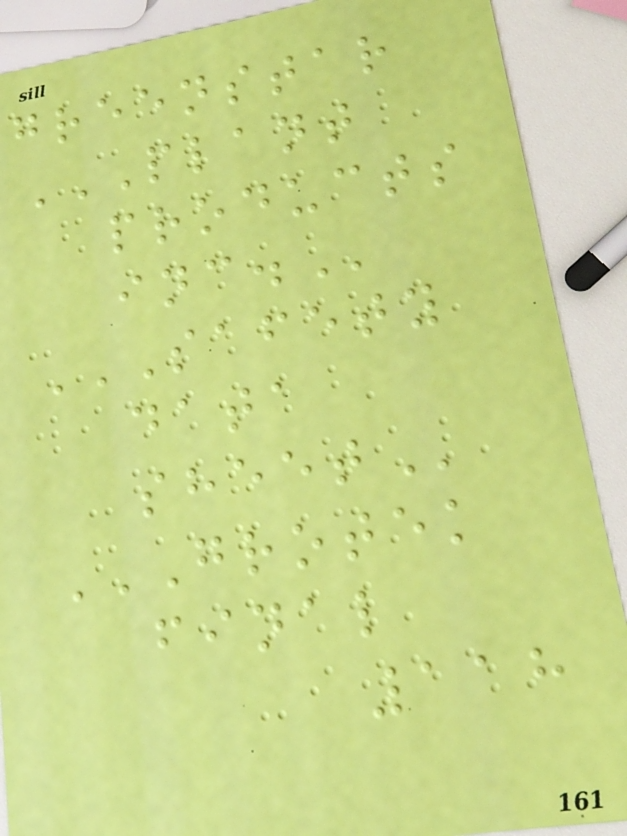greenstar
PLANT
PRODUCTS
INC.
SAFETY
DATA
SHEET
GROTEK
FINAL
118
